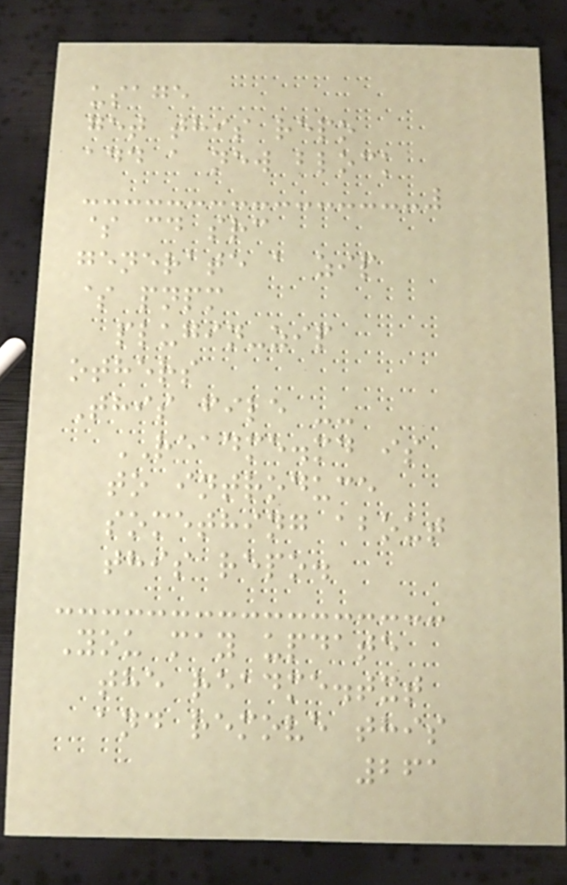usage
get this repo
add a new block
$ cd src
generate a zip
$ pnpm
plugin-zip
others
This file --
README.md is
to introduce
something about
this repo.
You may update
the readme.txt
and remove this
261
